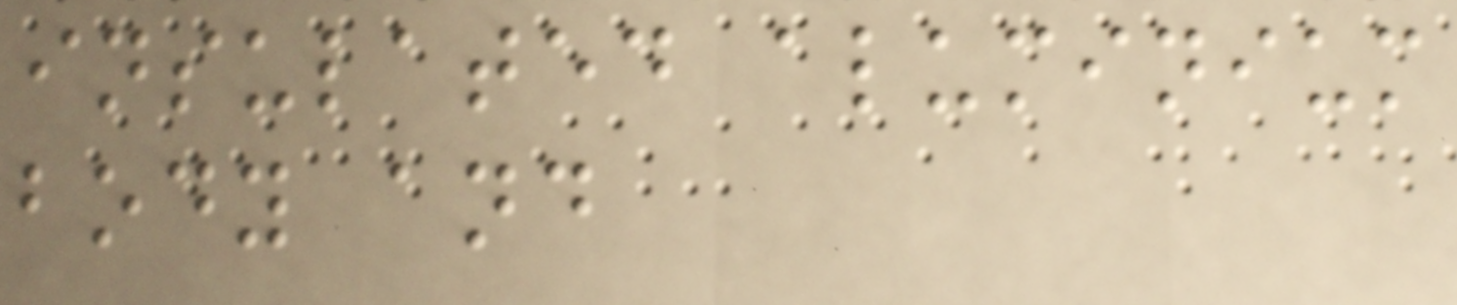insulated aluminium
body and
